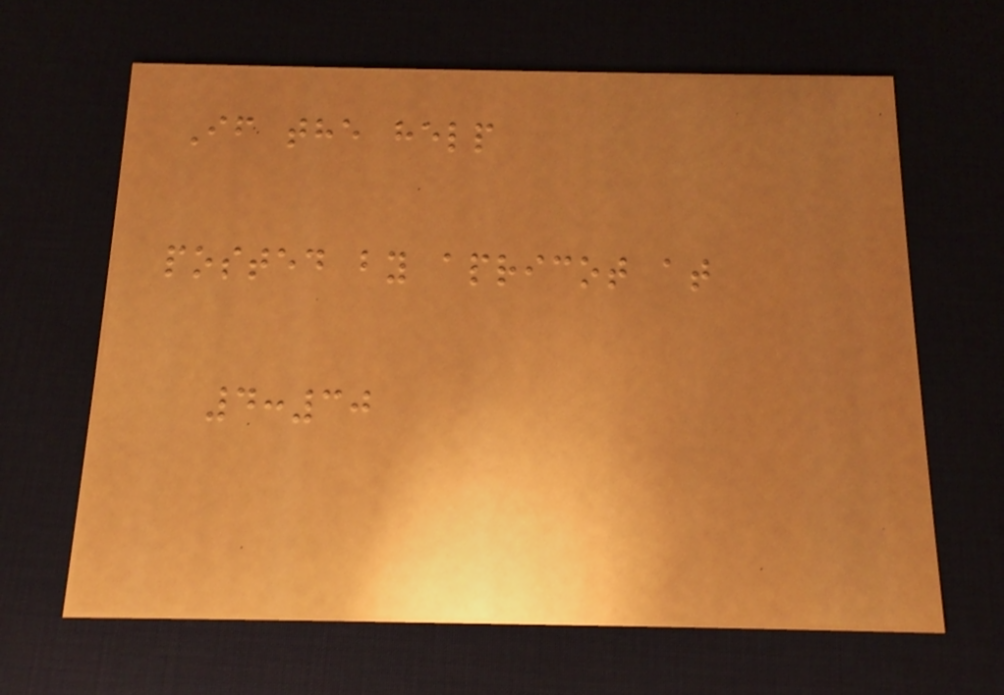If the help
posted by apricot at
4:30
